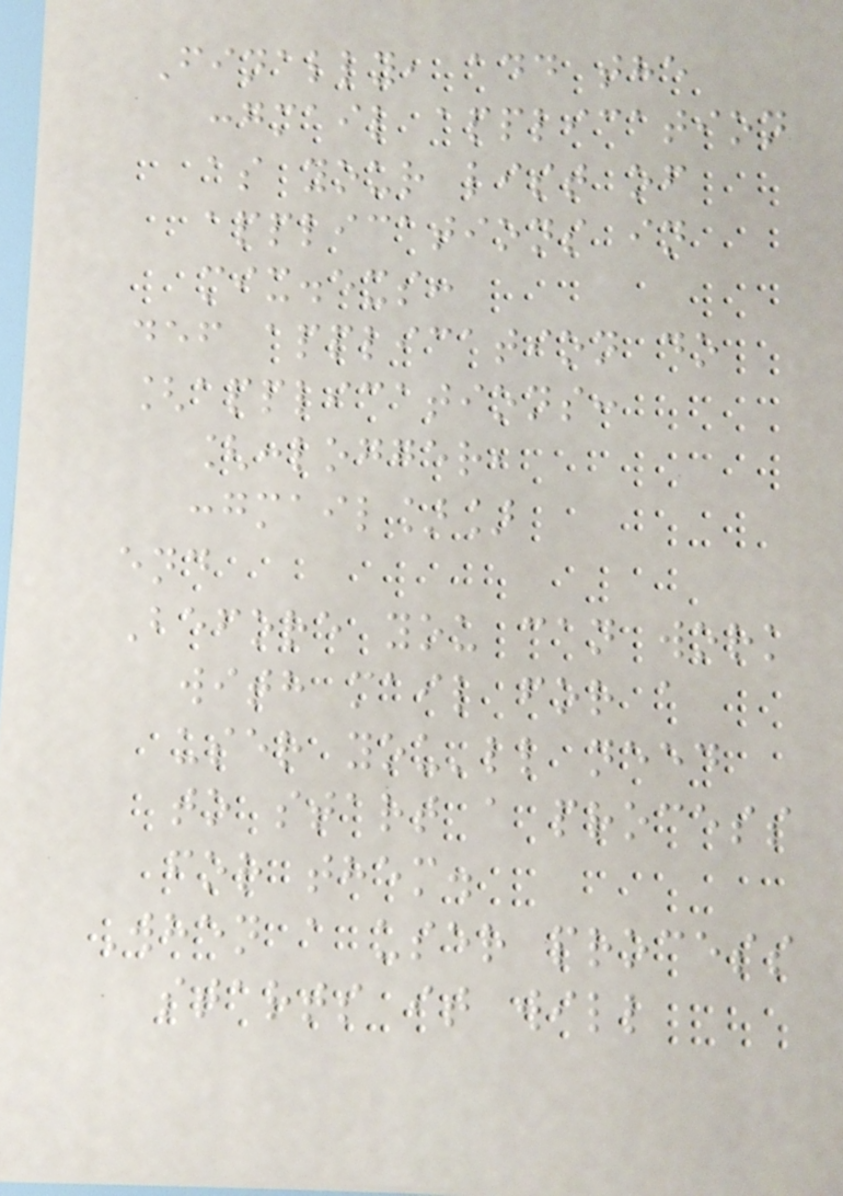Finally, add the
:gmail application
as your list of
applications in
mix.exs:
def application do
[applications:
[:logger,
:gmail]]
end
Before you can work
with mail for a
user you'll need
to start a process
for them.
When a user process
starts it will
